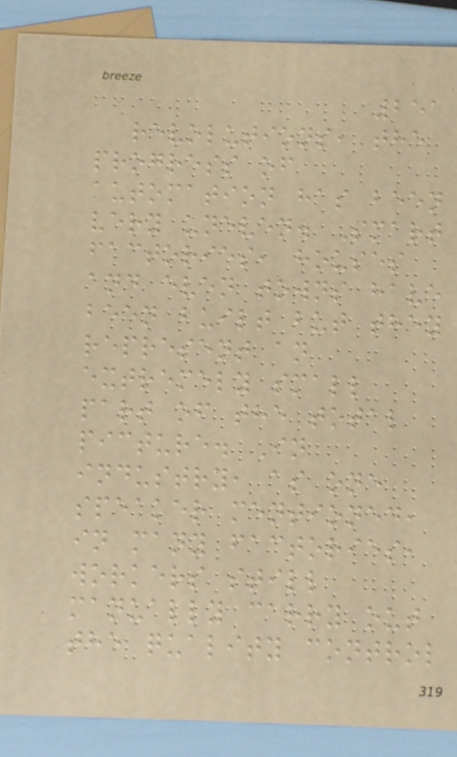251
revolutions, the
progress of
automation has been
very uneven. Smart
factories, houses
and even towns have
been built but they
represent an
extremely small
part of the total
picture. In
industry, as one
speaker mentioned,
in many factories,
workers still
manually carry out
the quality control
